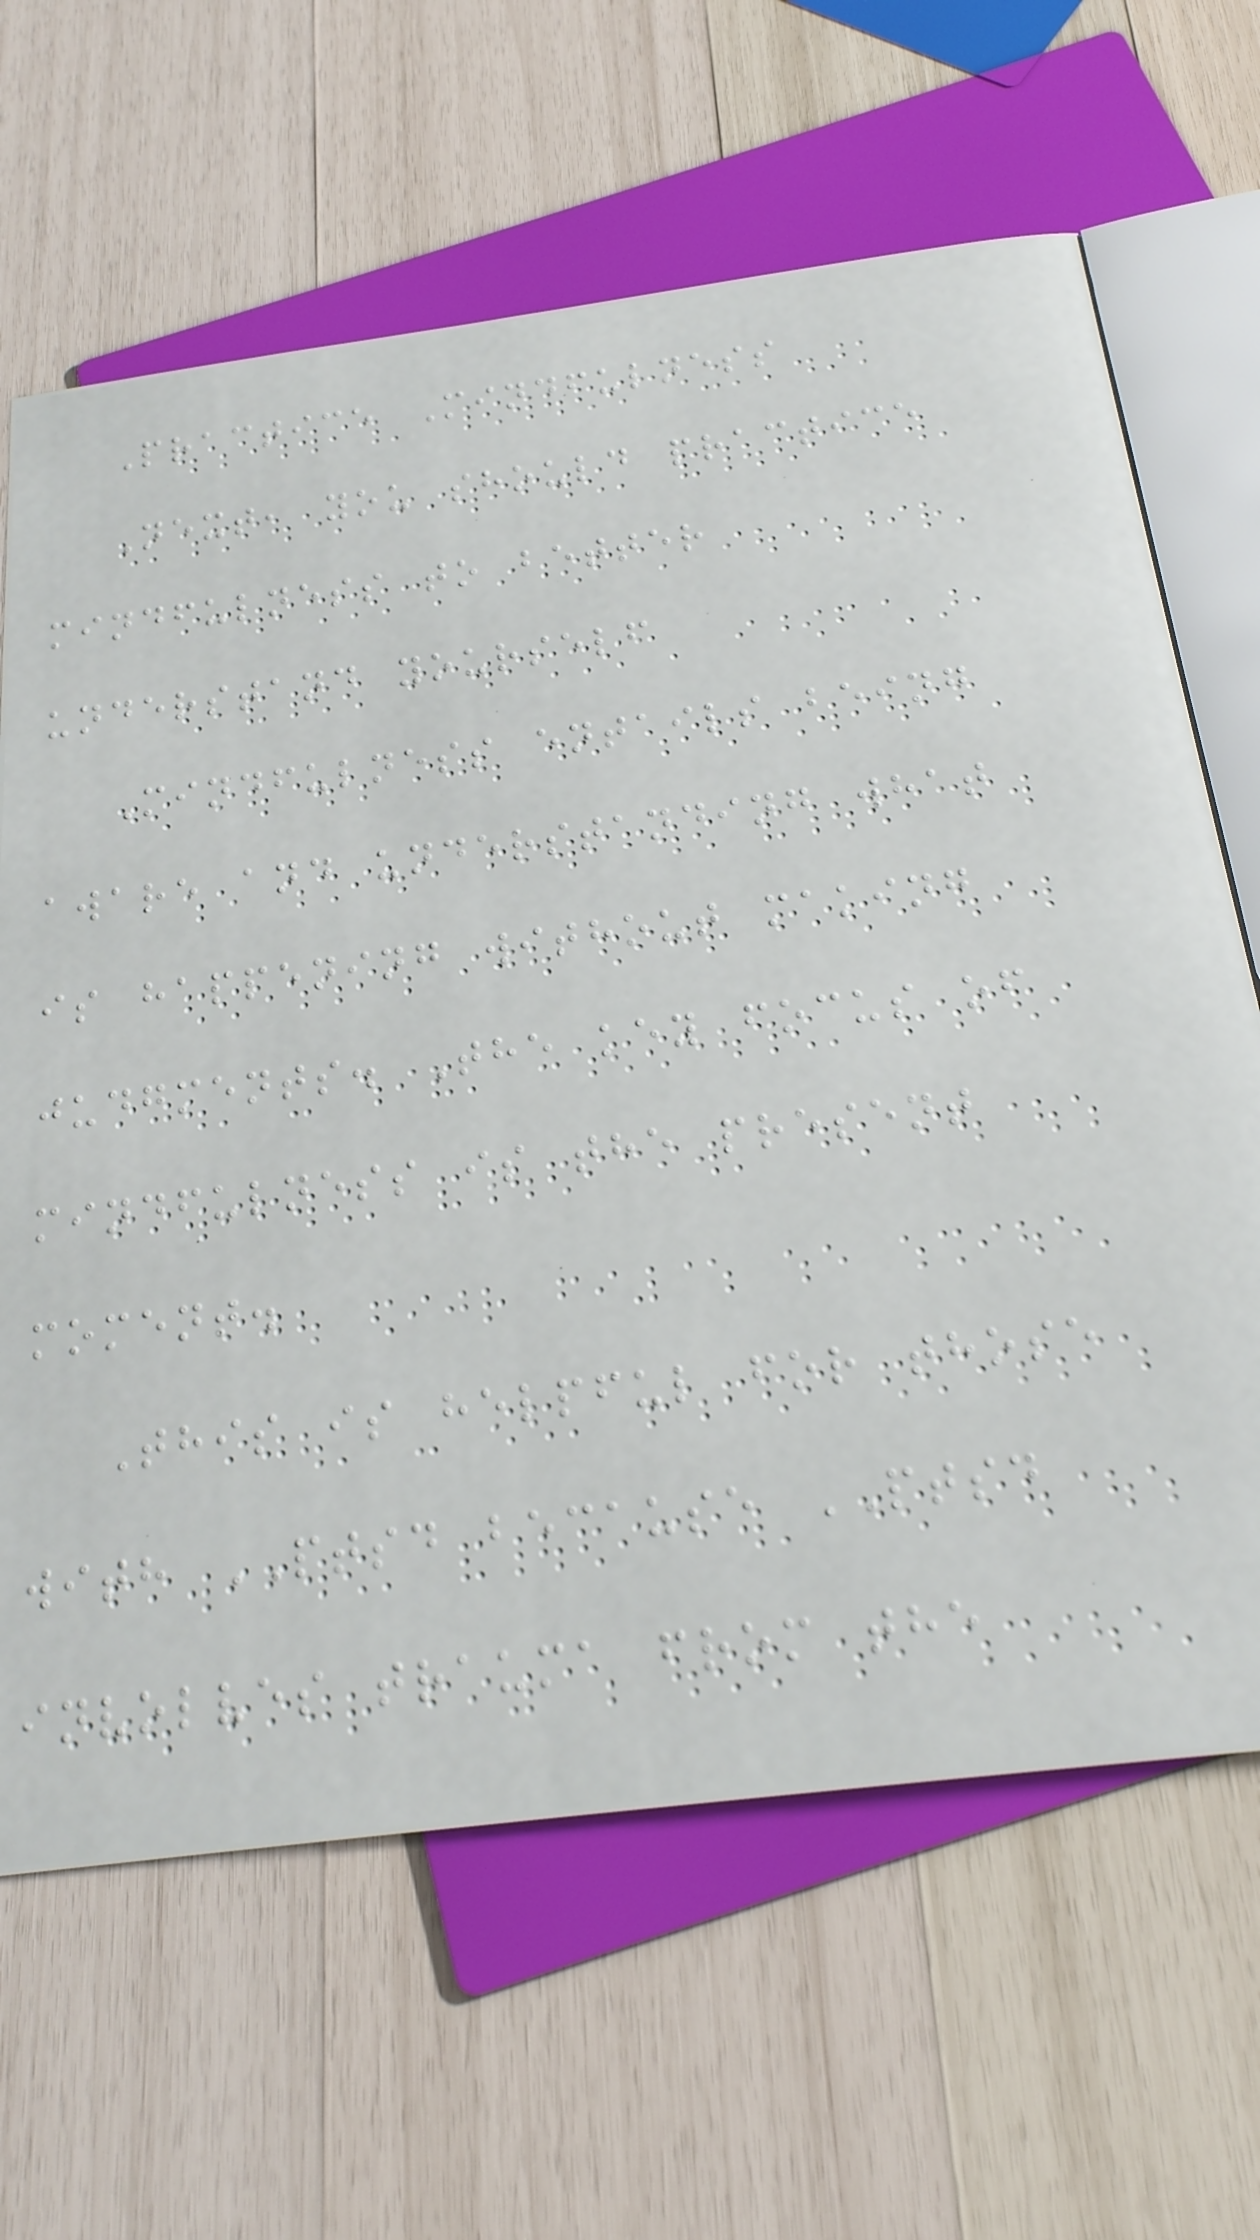Practice Mindfulness
Next, you should practice
mindfulness to better
understand yourself
Mindfulness entails being
aware and understanding what
is happening without making
judgments. The key focus of
mindfulness is the present
moment.
This is helpful for those
with PTSD because PTSD
involves trauma from the
